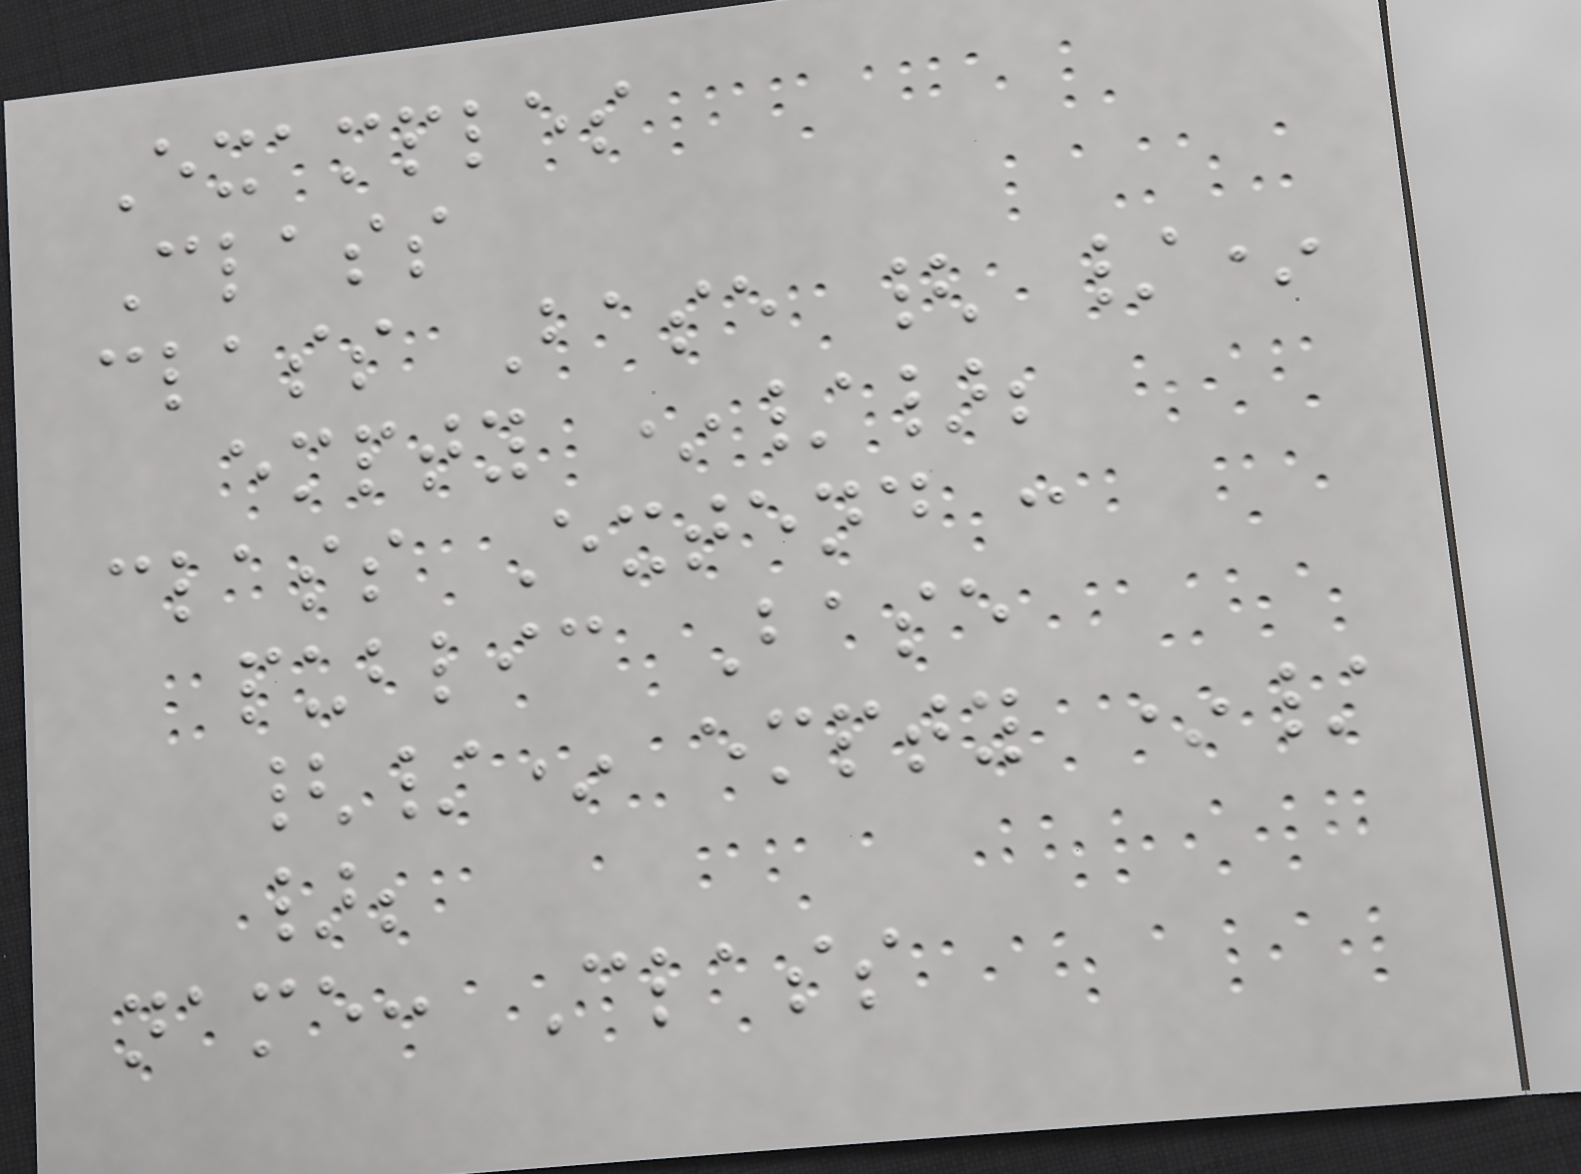Examples
Class
class Base { /*
empty */};
class Extend :
public Base
{/* empty */
};
name: Class
